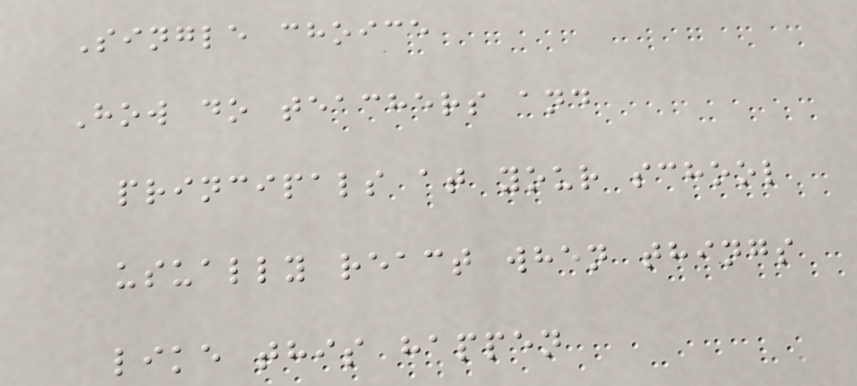Single choice
How do teachers and
principals at your school
usually react when things
like this happen
